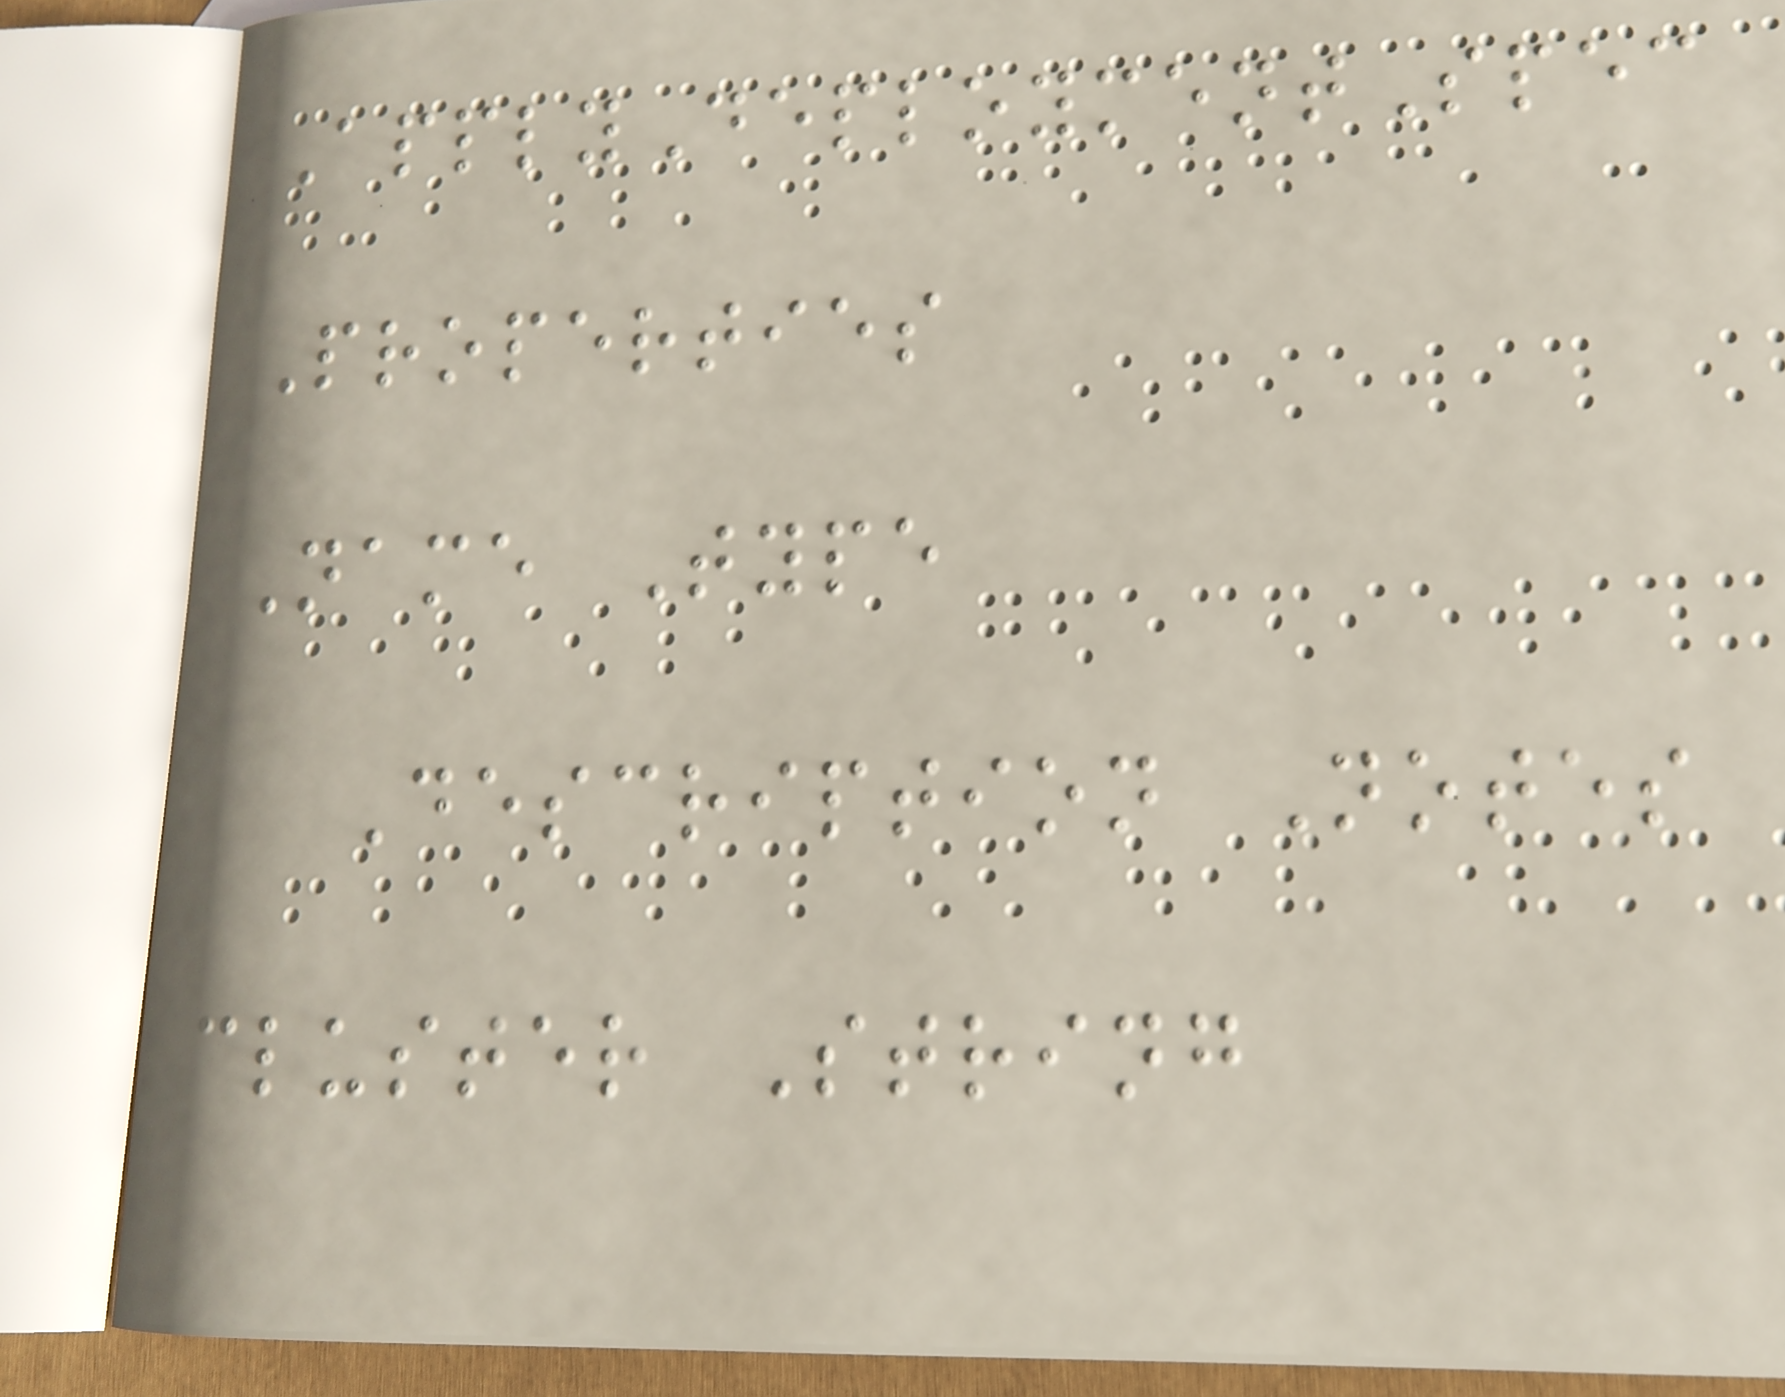ApplyDeploymentSpec
Properties
Name Type
Description Notes
cluster String
